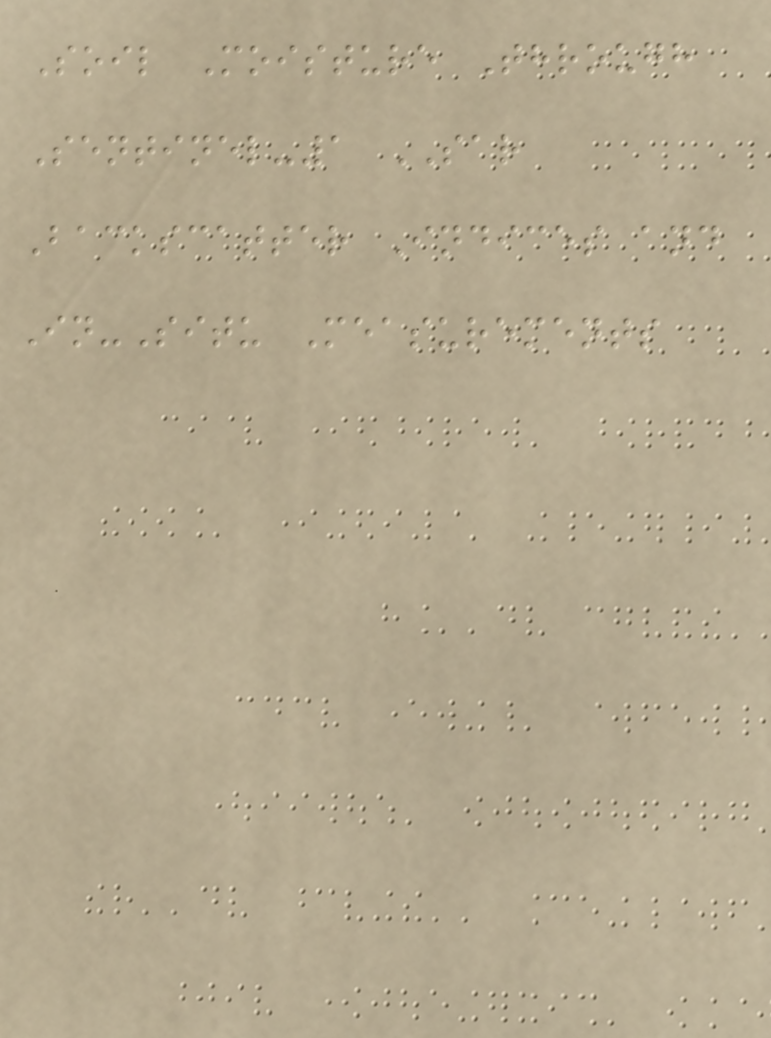Soil Moisture Through
Sentinel-1 SAR
Backscatter Indices and
In-Situ Measurements
